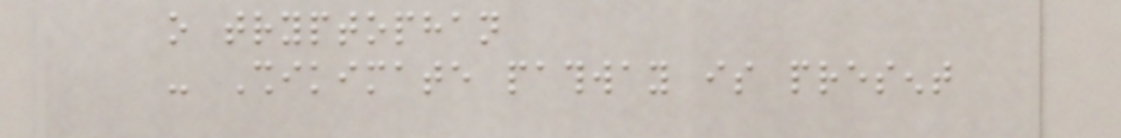o tryptophan
- Shikimate pathway is present
